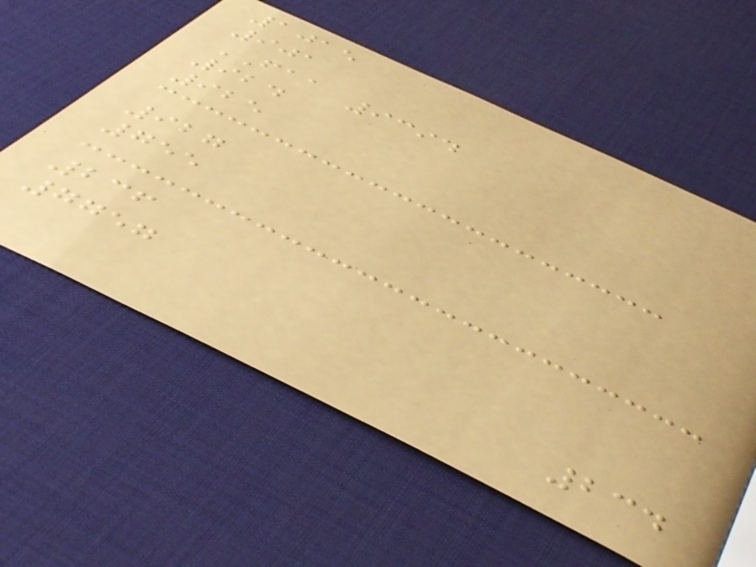1015
901
FAA 9394
924
925
927
755
236
7757
234
